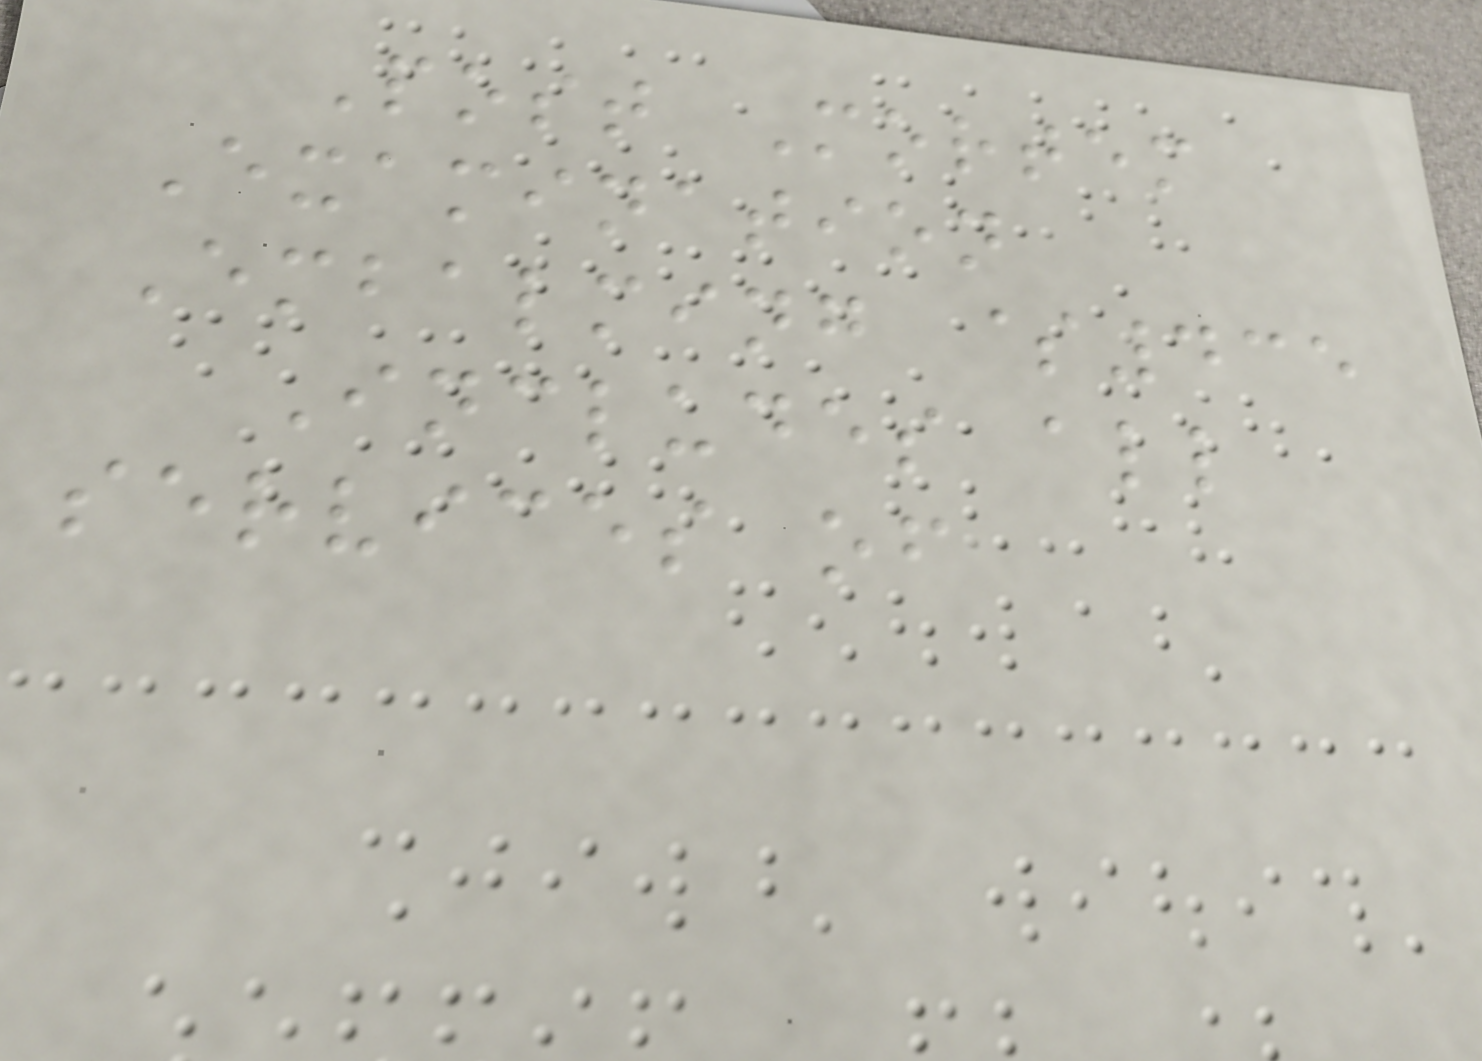Post Mortem
Examination
Embalming $435
Includes all
services of
